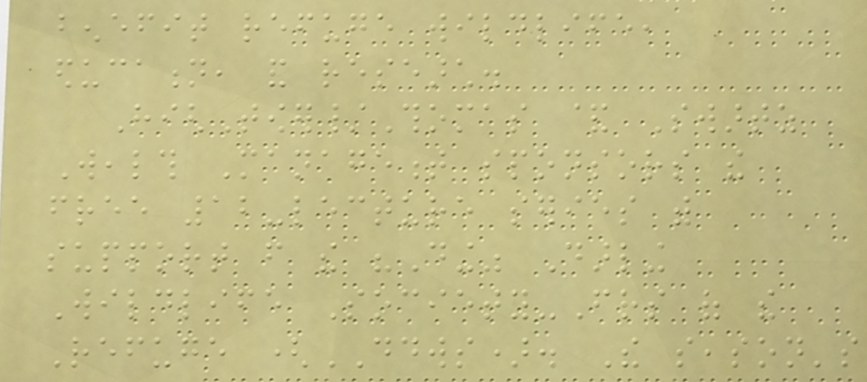benefit refuge wildlife,
education, and research.
HighTower/Thomas & Swartz
Wealth Management sponsors the
free 12-lecture series with
support from the "Ding" Darling
Wildlife Society-Friends of the
Refuge (DDWS). The season's
